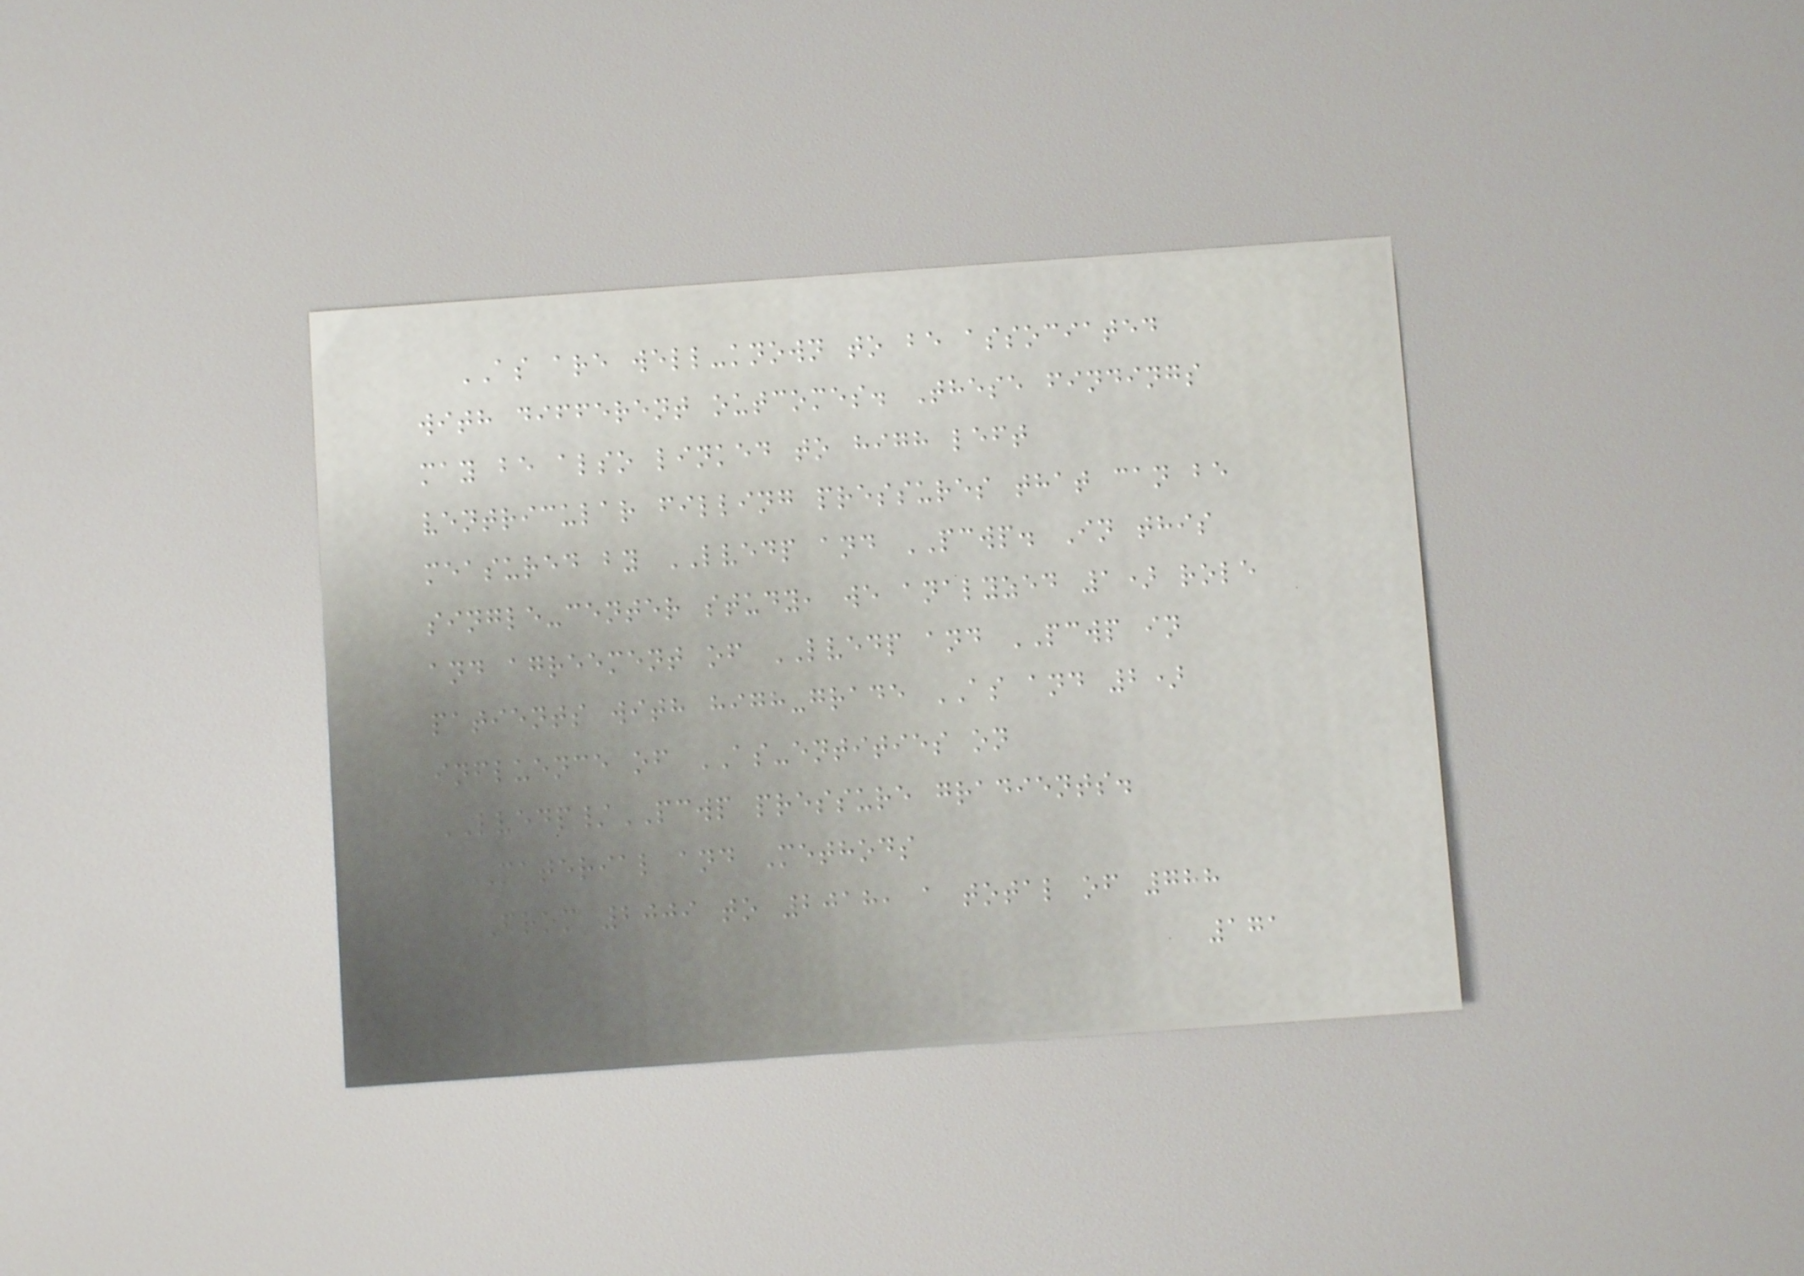AS are well-known to be associated
with different outcomes. These findings
may be also linked to high left
ventricular filling pressures that can be
measured by LVEDP and PCWP. In this
single-center study, we analyzed 1) role
and agreement of LVEDP and PCWP in
patients with high-grade AS and 2)
influence of AS-entities on
LVEDP/PCWP pressure gradients.
Material and Methods
From 2009 to 2018, a total of 788
171
